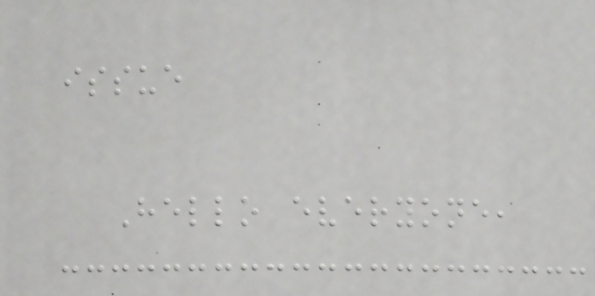issue
Hello everyone,
